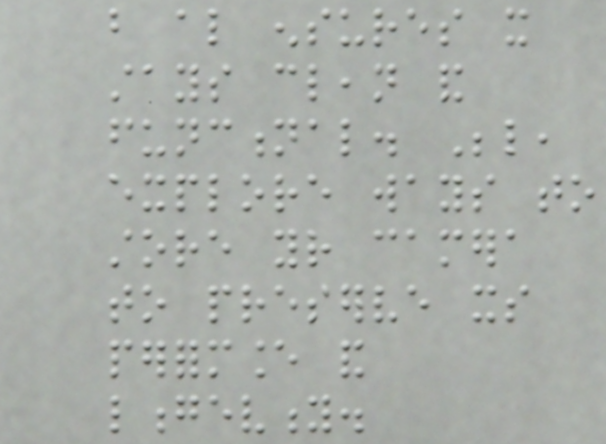but also ensures it
stays clean and
functional. Below,
explore ways to
store your camera
to preserve its
performance and
longevity.
